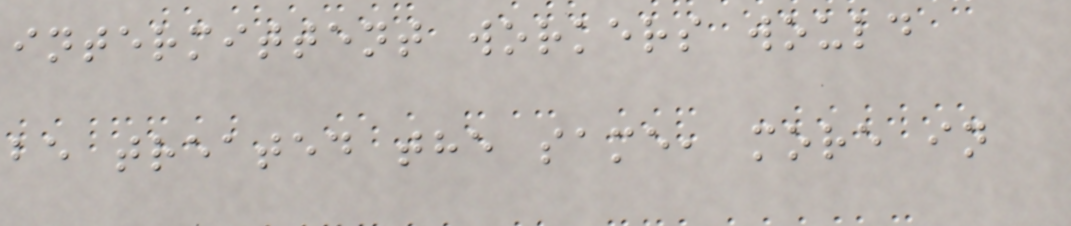intermittent workers would
be treated the same, more in
